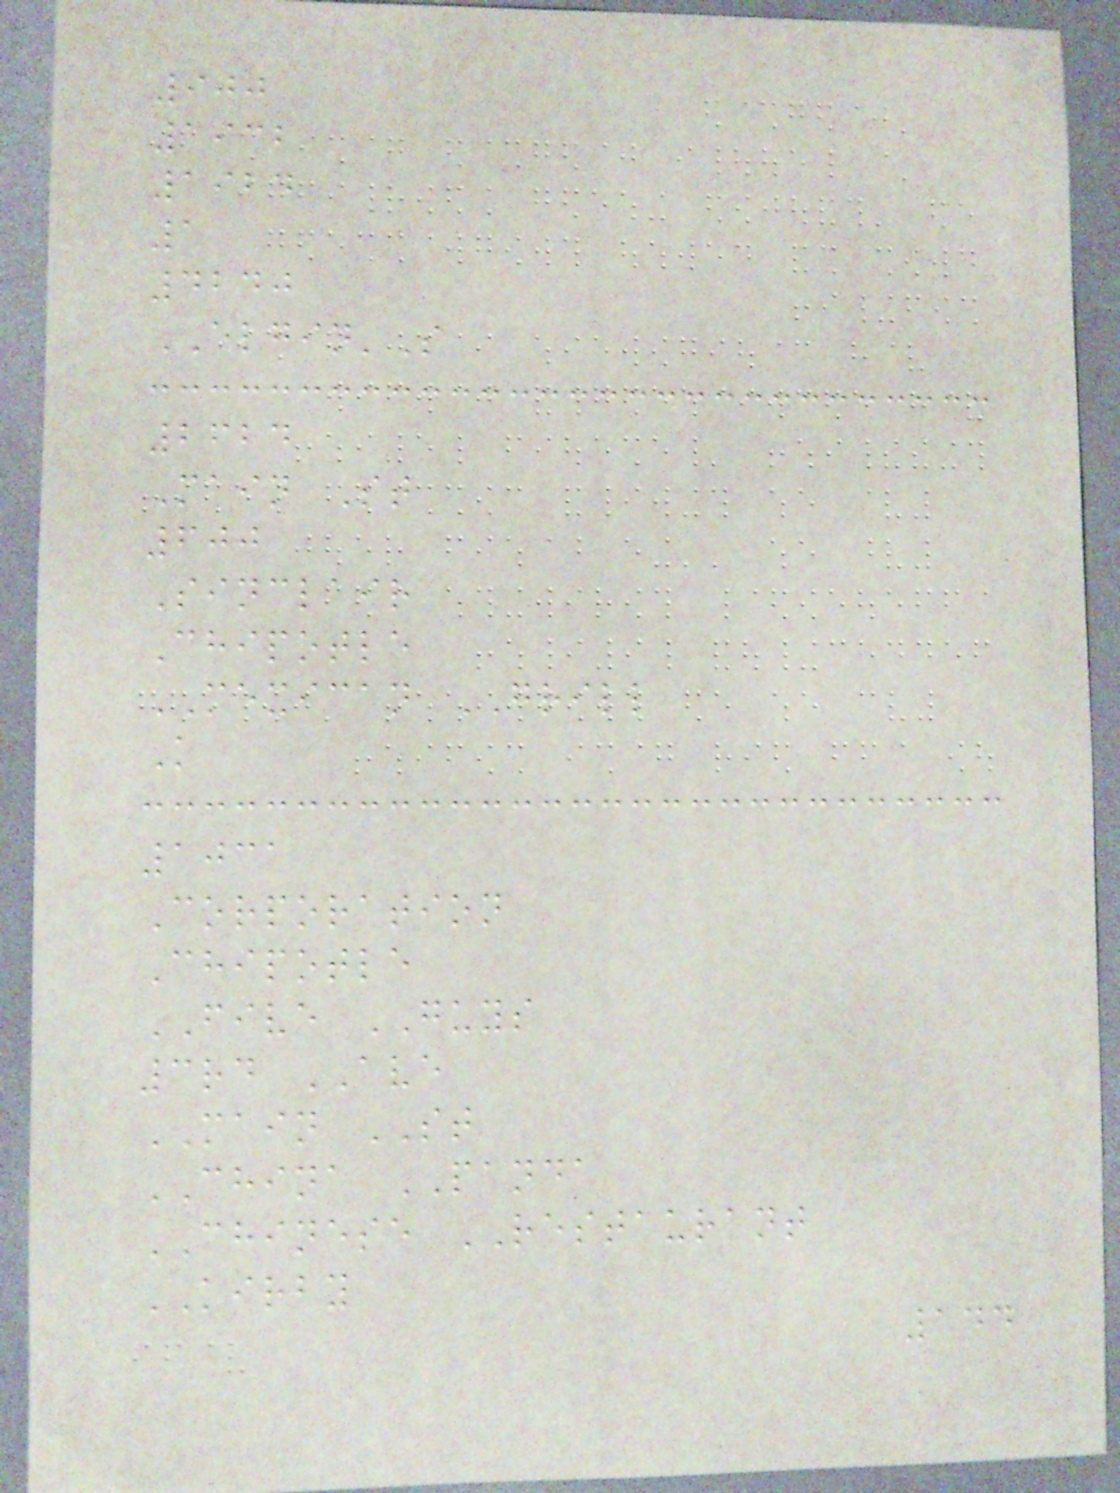900
1932
1924
1
4240
ELGIN'S
2624
Main St
600
Sinclair
Chipotle
MEXICAN GRILL
K
1031
Corporation
Chipotle
FIVE GUYS
3rd AVE
MAIN ST
CHINA PANDA
CHINESE RESTAURANT
KIRBY
144
